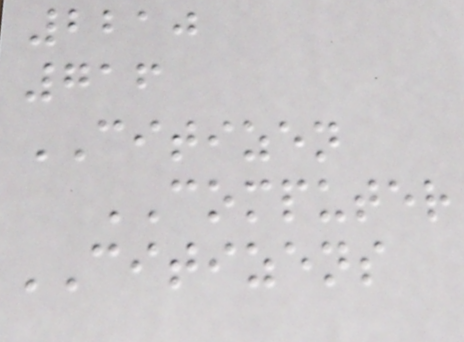2210
716
CITIZEN
COMPUTER
CITIZENS
